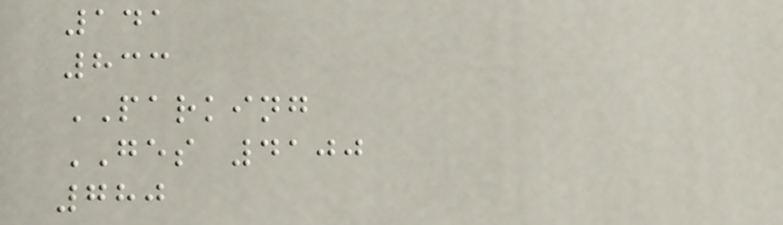141
833
PARKING
GES 4100
780
